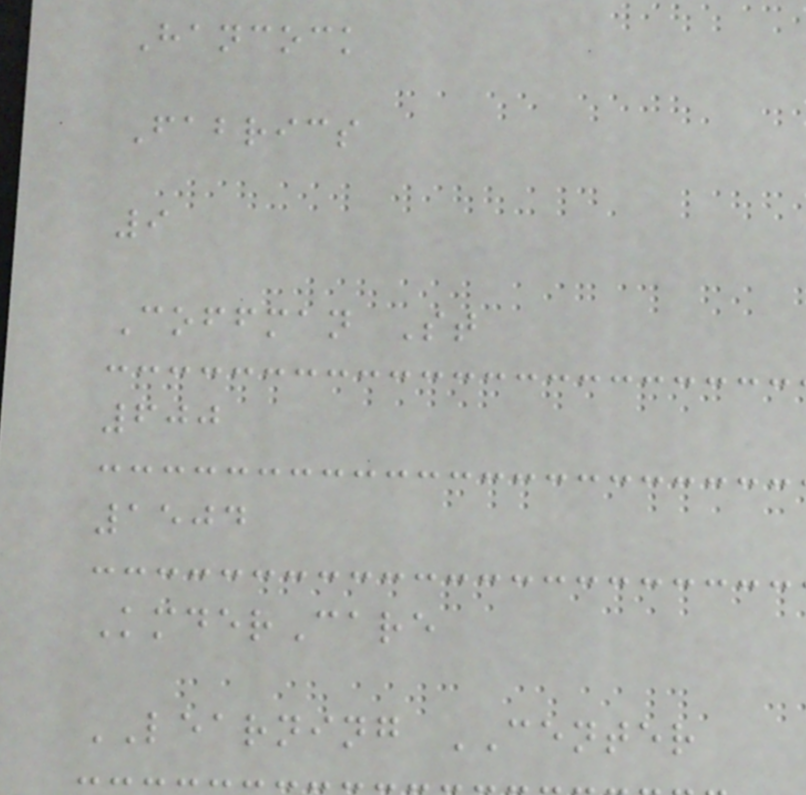Hancock
Fabrics
9
Coffman St
600
1504
KmderCare
LEARNING CENTER
